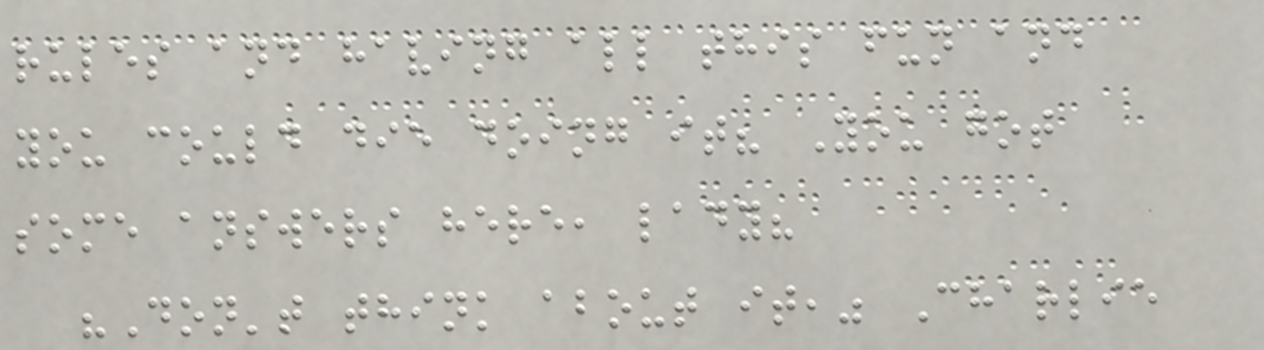rules and having all this fun and
you could die doing it? You got
some answers here, lady?
"Don't think about it," Charlie
